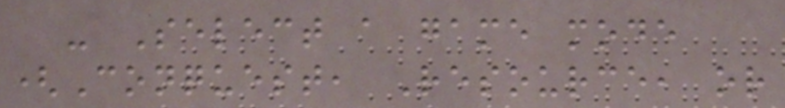- Select a game mode
(Conquest, Resource, or
